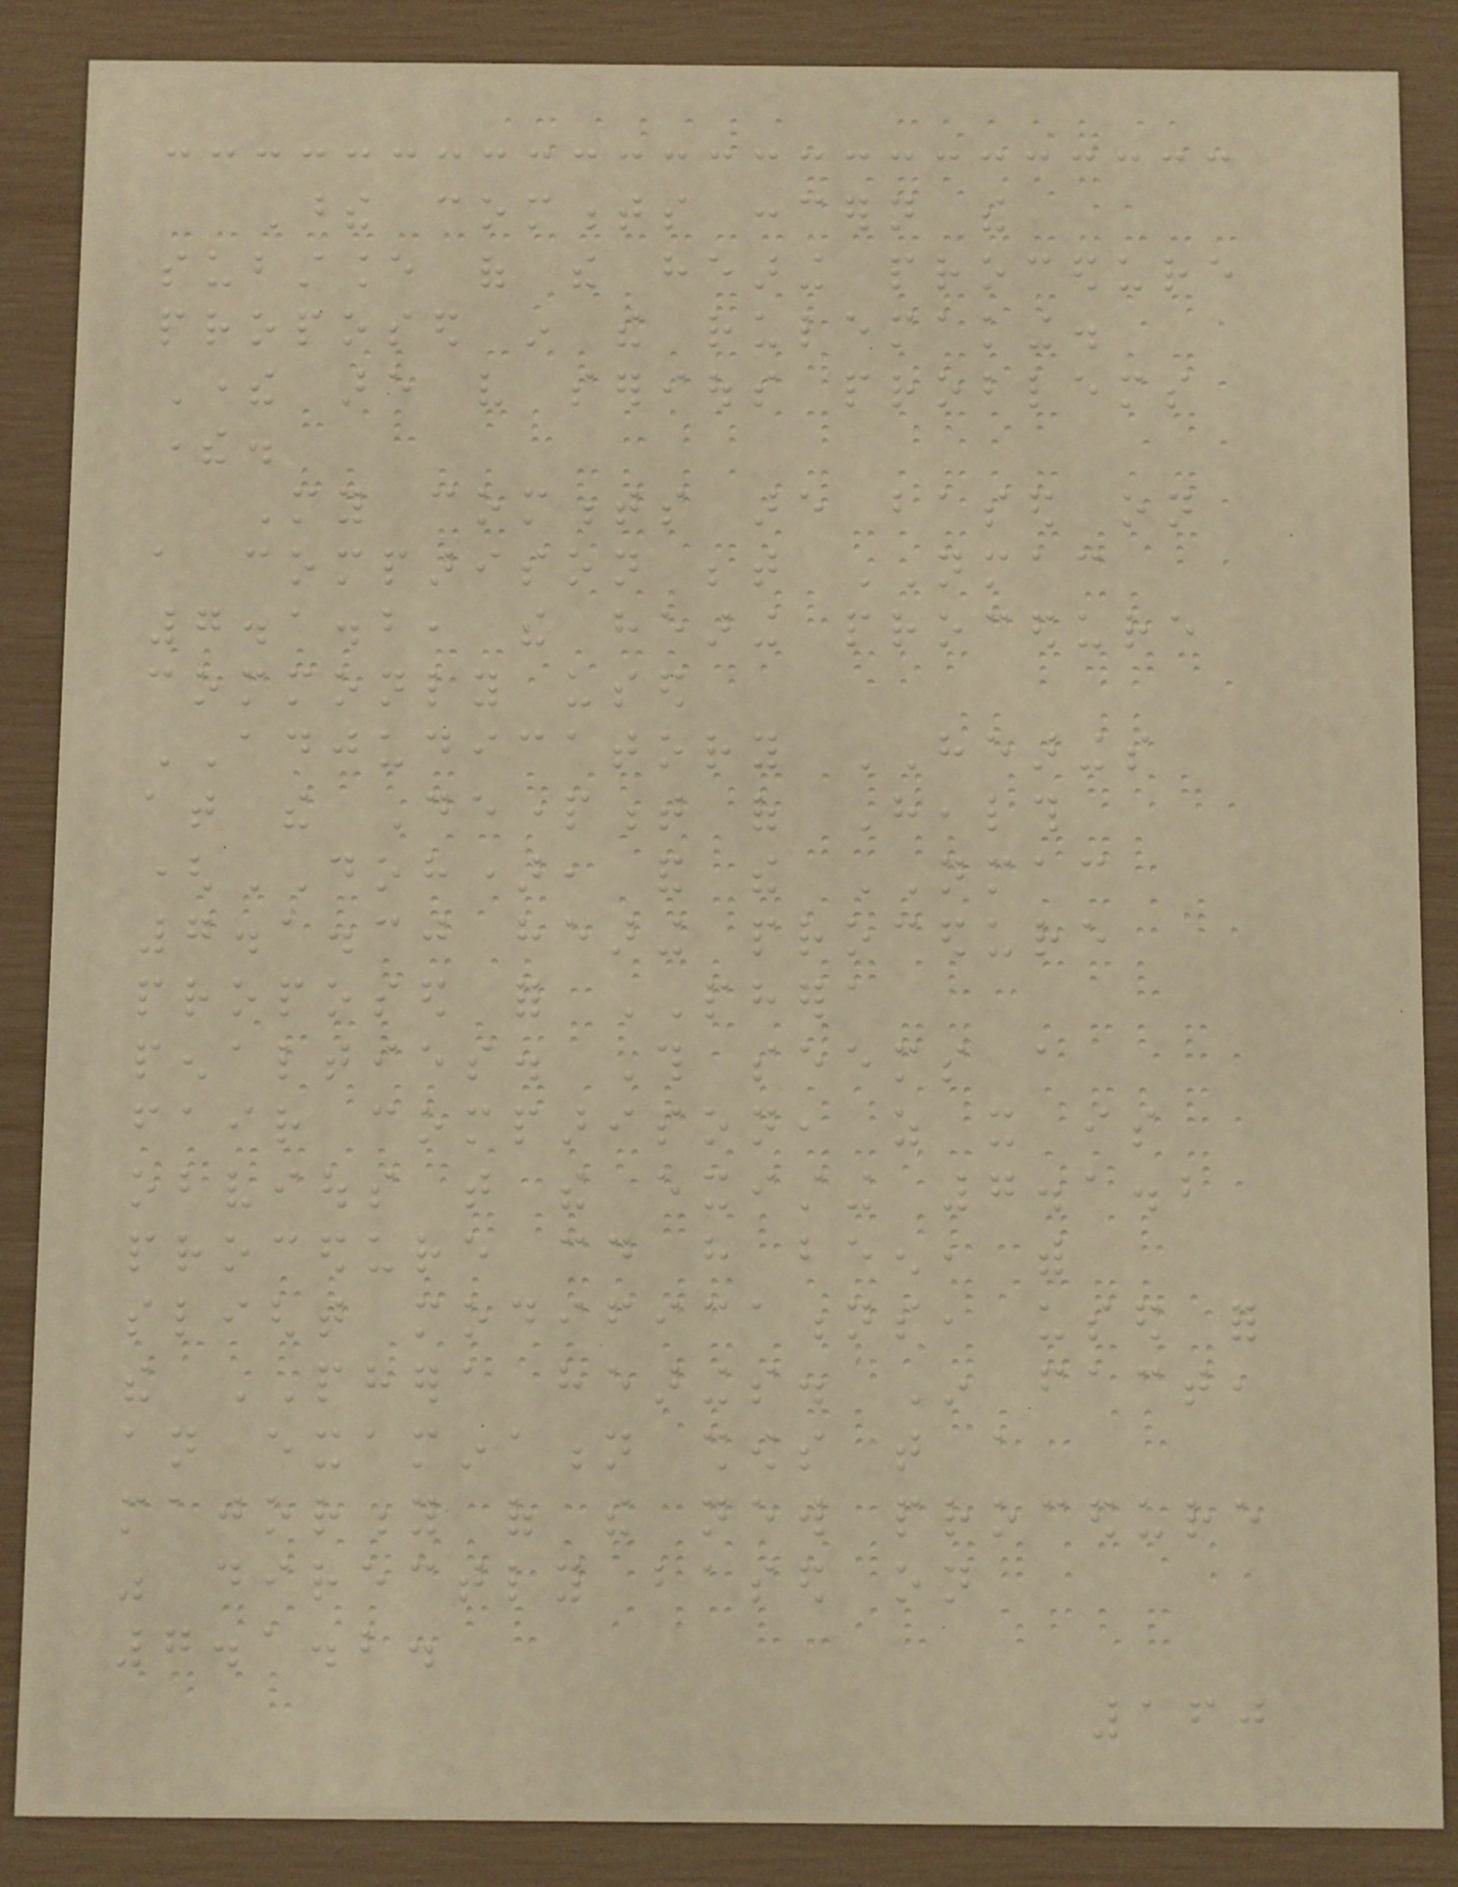These comments concern the
substance of the hearing procedure
proposed in the rulemaking.
There are very serious problems
there.
My comments are based on
a comparison between NMAC
7.1.2, the hearing procedure
commonly used
ADJUDICATORY HEARINGS
at the Department of Health
(DOH), and the NMAC
7.1.30 hearing procedure
proposed for PHERA
penalties. This seems a
fair comparison, as it is
obvious that the existing 7.1.2
procedure could have been, with
slight modifications, used for
the PHERA hearings. In fact,
an examination shows that a
majority of the new procedure
was directly based on
7.1.2.
160
